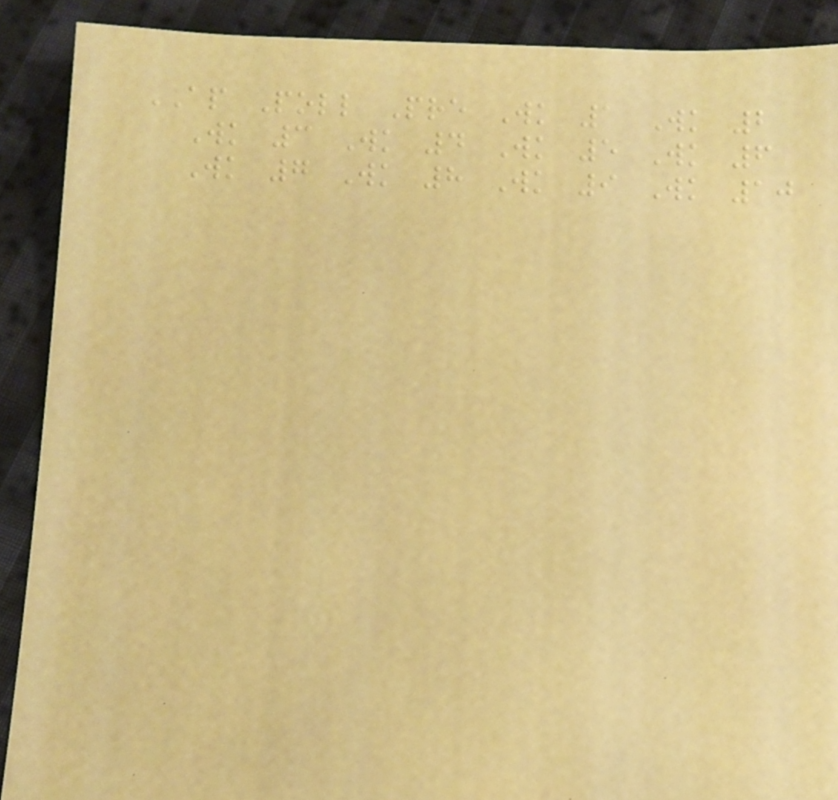AP Poll Pre Wk 1 Wk 2
Wk 3 Wk 4 Wk 5 Wk 6
Wk 7 Wk 8 Wk 9 Wk 10
